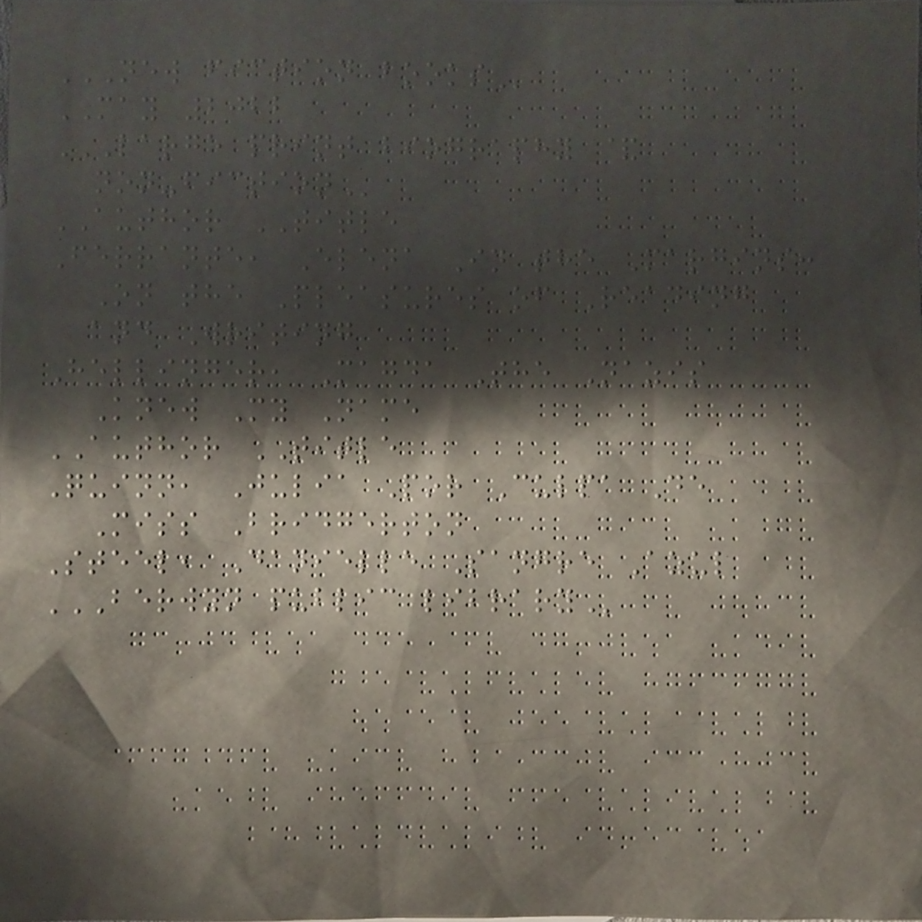NEW FICTION BOOKS
MAY 2022
LARGE PRINT BIOGRAPHY &
NON-FICTION
AUTHOR TITLE
Ferrante, Elena In the Margins:
On the Pleasures of Reading
and Writing
Hellinger, Magda The Nazis
Knew My Name
AUTHOR TITLE
Quinn, Julia Por Culpa De
Miss Bridgerton
Steel, Danielle Sangre Azul
BERWYN PUBLIC LIBRARY
